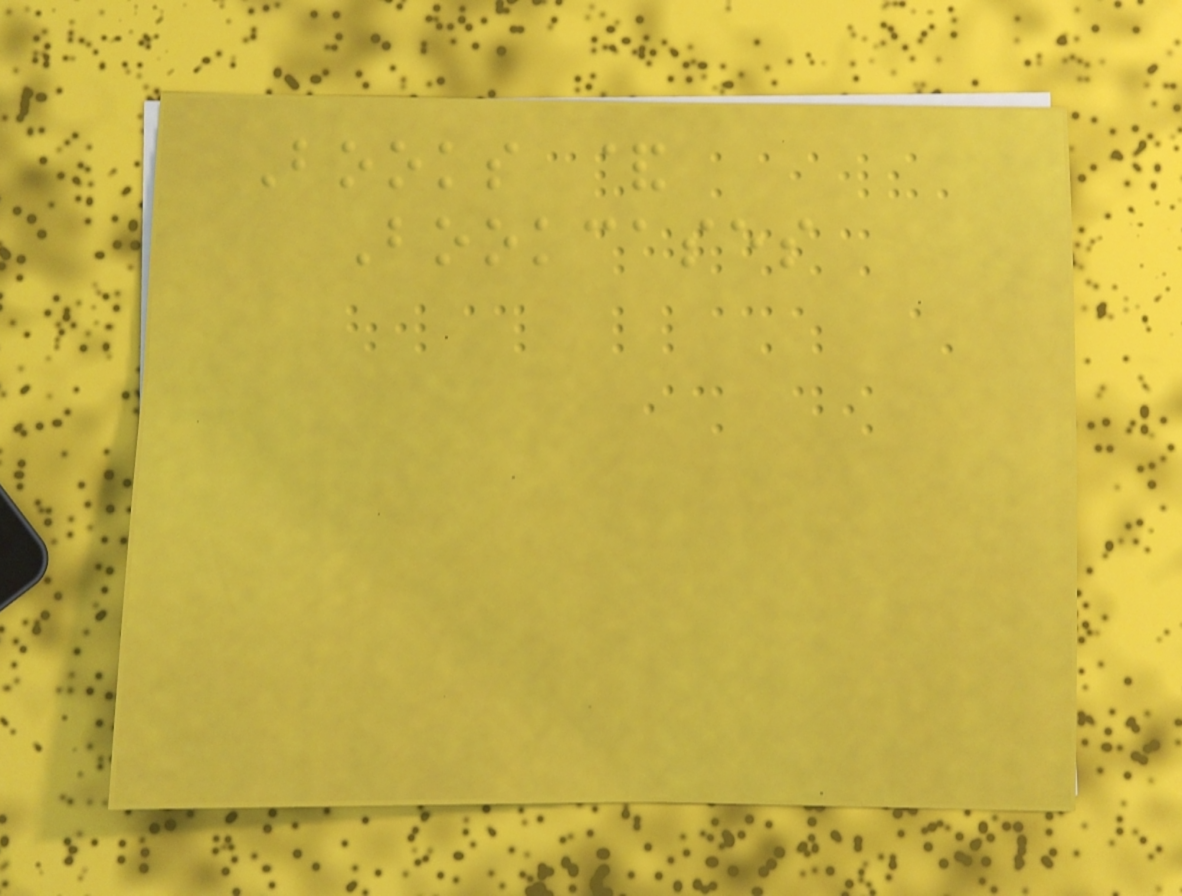Books &
Bookcases
